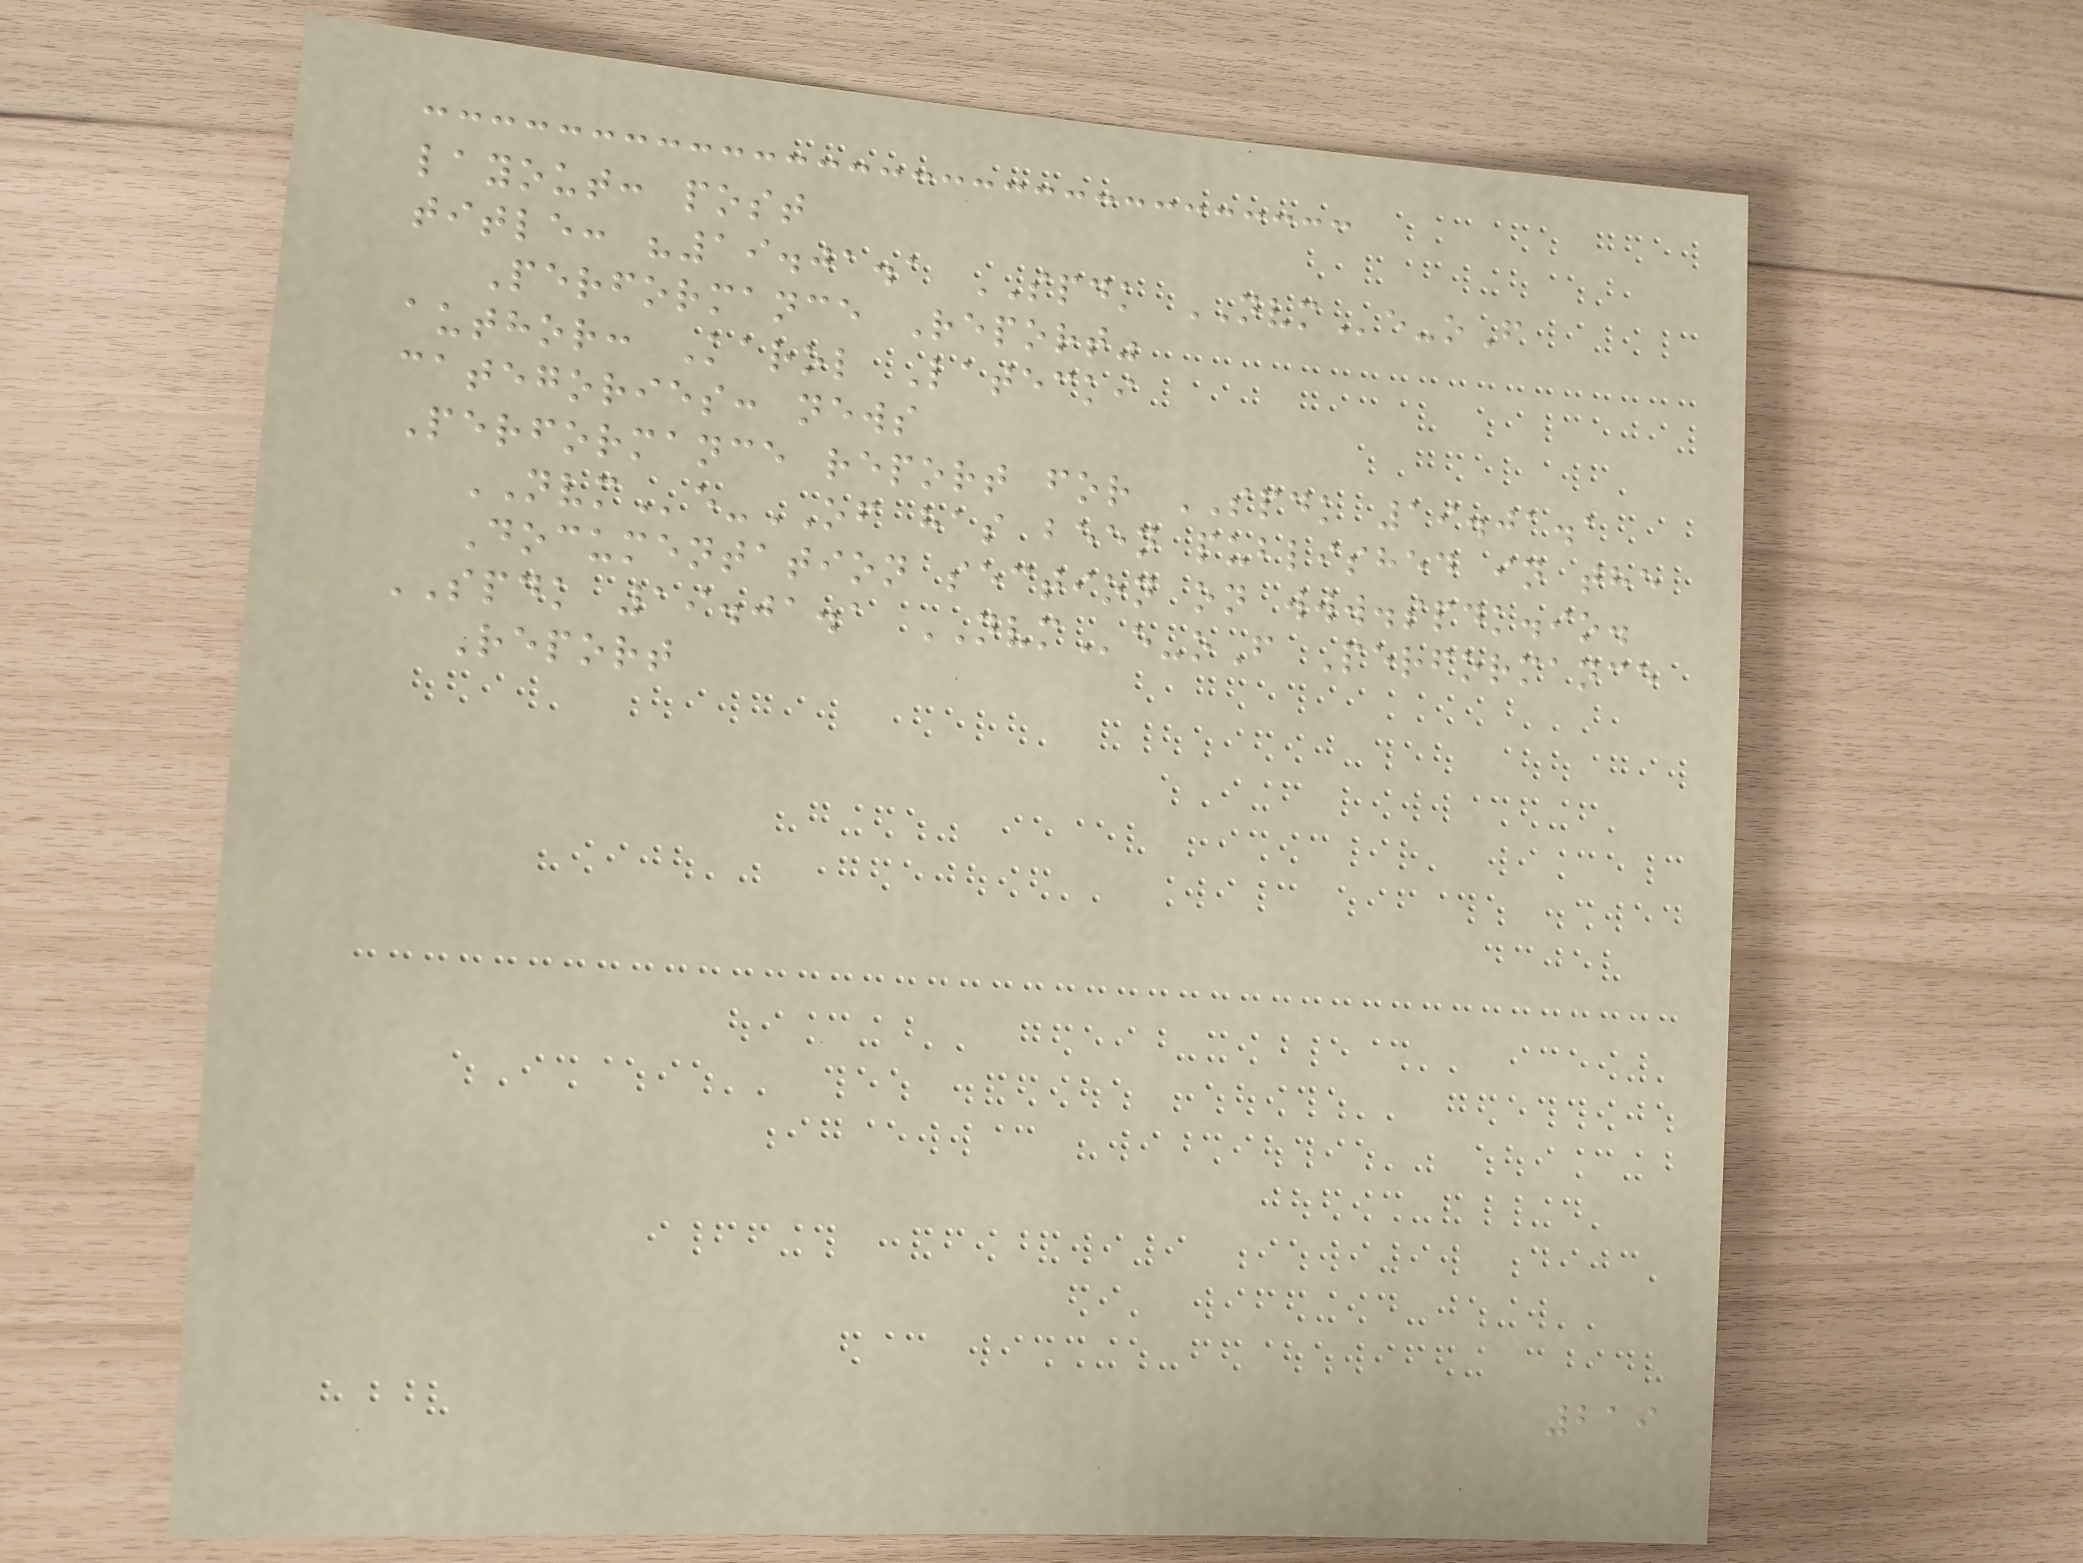layout: post
title: "19.01.1 SPDK NVMe-oF
Performance Report"
author: Karol Latecki
categories: news
Performance report for SPDK 19.01.1
NVMe-OF has been published in the
Documentation section on www.spdk.io.
SPDK 19.01.1 NVMe-oF Performance
Report
219
